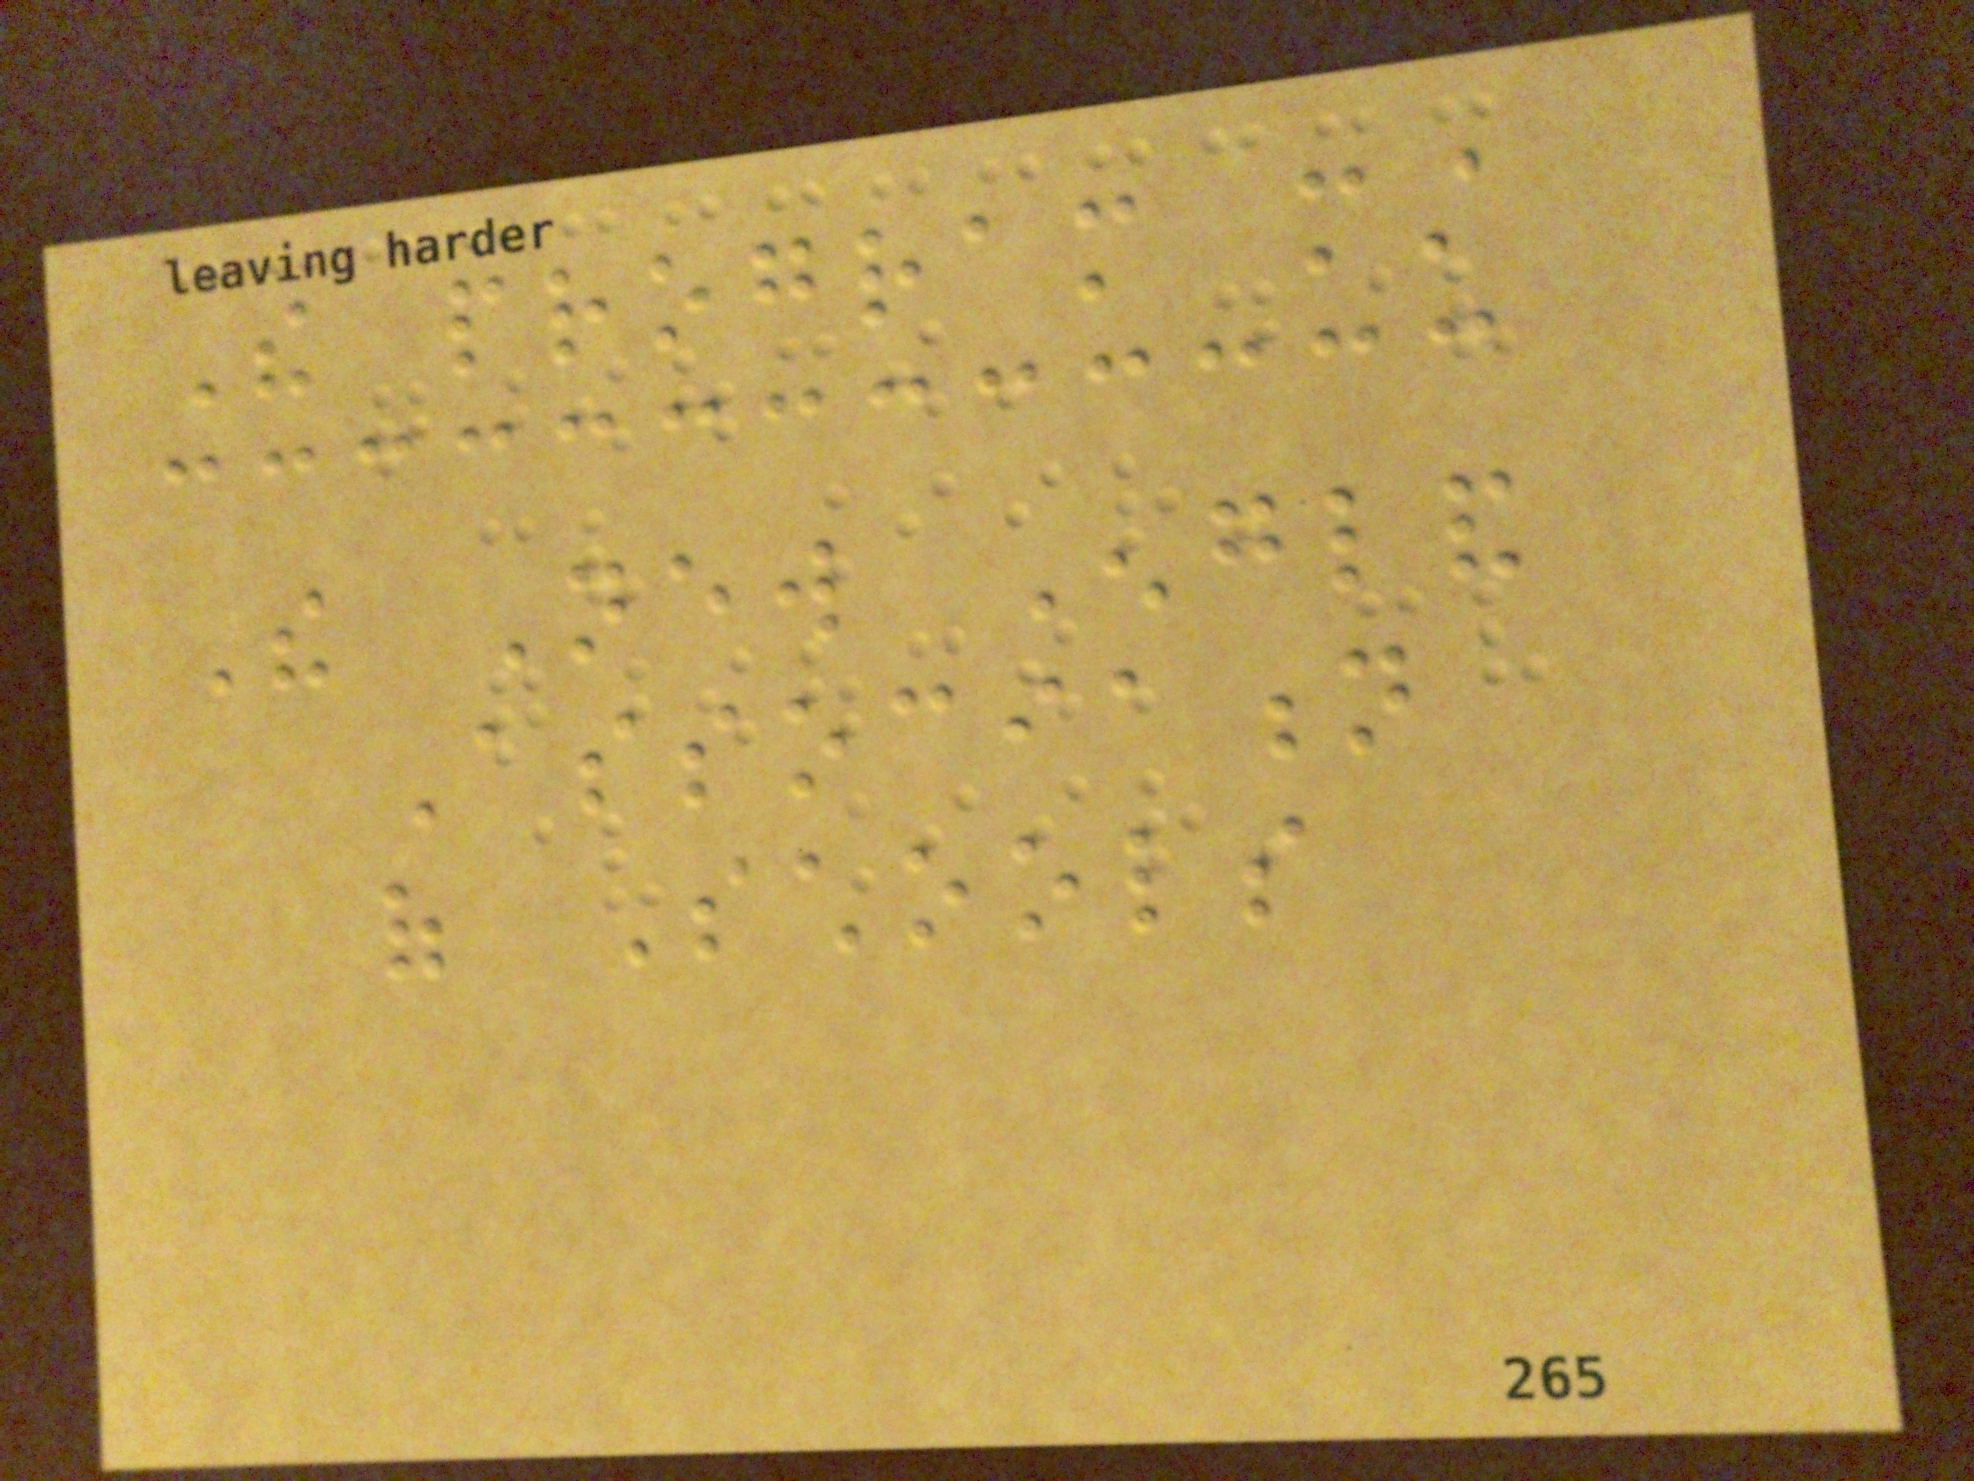The program must
The New England
Association
of Schools
